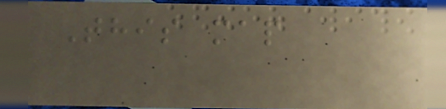This map
